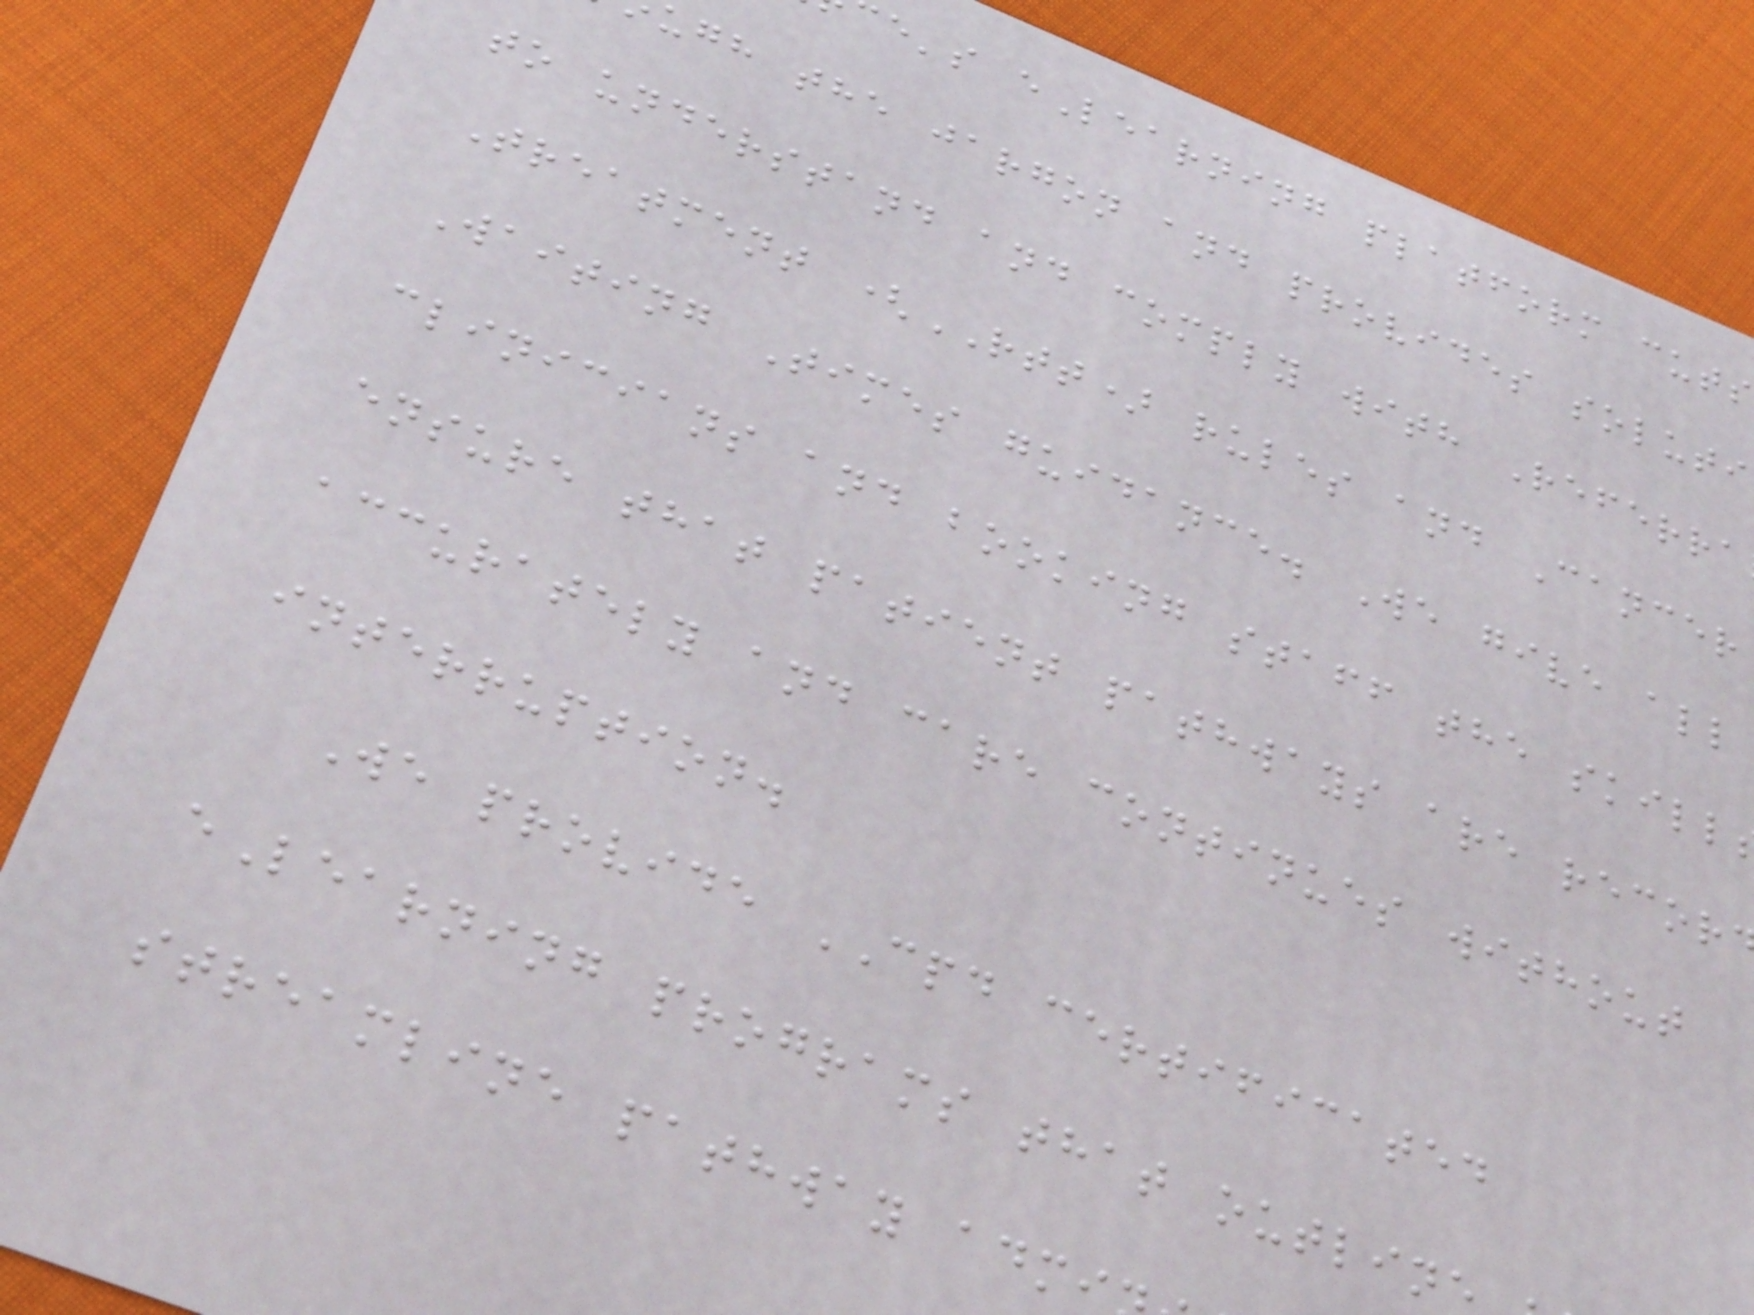e's eLearning platform cuts
ugh the jargon and provides soluti
to understand and comply with Referra
Treatment (RTT) rules and Cancer
Waiting Times guidance. We give all
clinicians and booking staff the skill
ensure that patient pathways are recor
accurately and care continues without
interruption.
We provide CPD certificated
eLearning programs that outlin
streamline pathway admi
